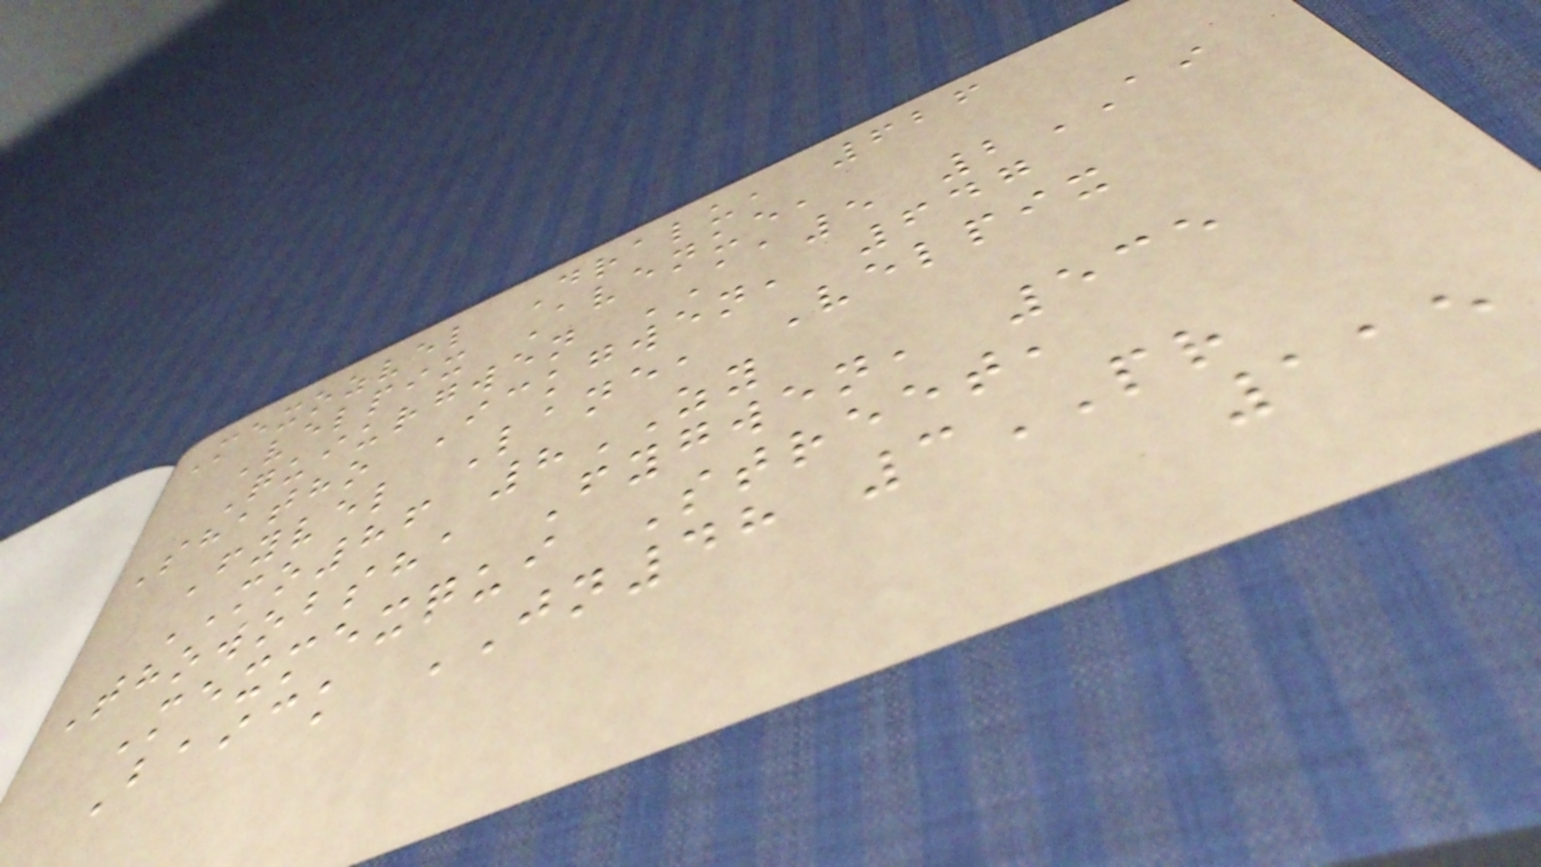Mexozvel Dralu, 626
Velpix Avenue,
Quiurgwen AA5 2AI
Shatho Ickgwen, 647
Fyvel Lane, Velpix
MO86 8ZY
Thowobsha Fygwen, 535
Mexmexqui Street,
Baick JN48 3PR
115
